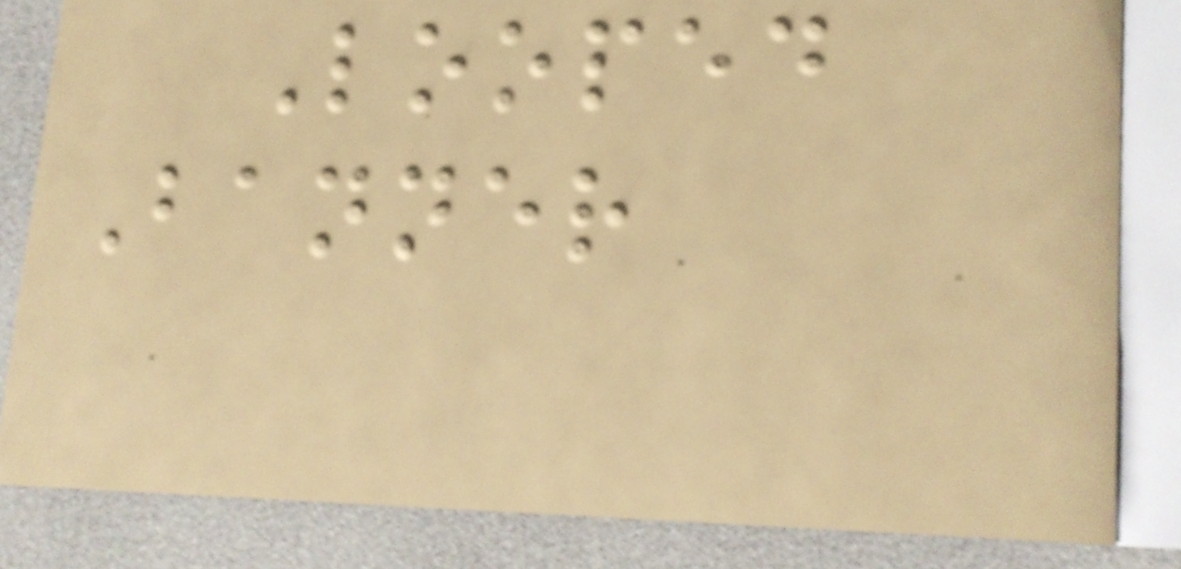Looped
Banner
